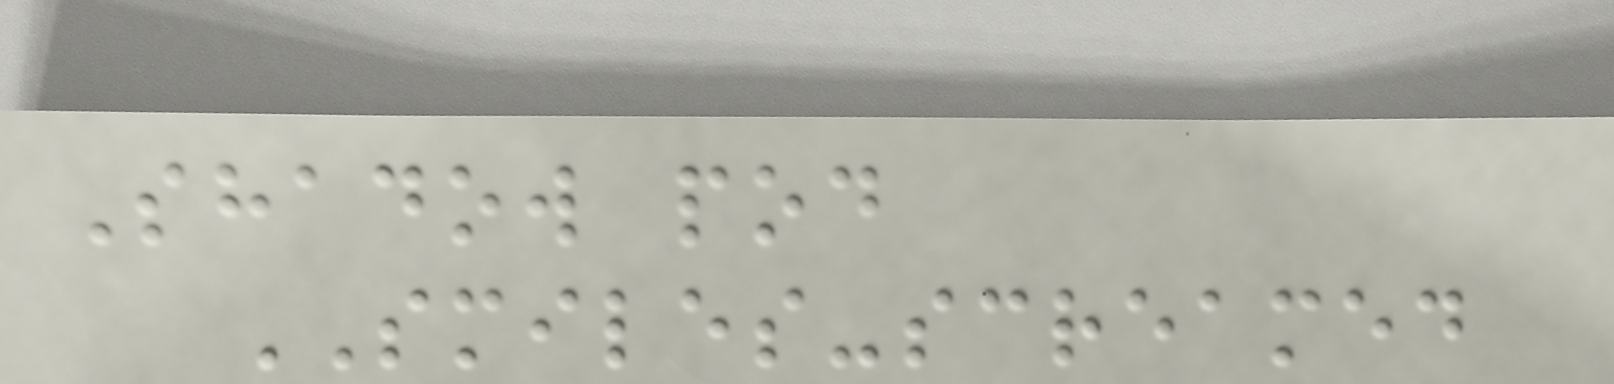Shadow pod
SMILES-screamed
